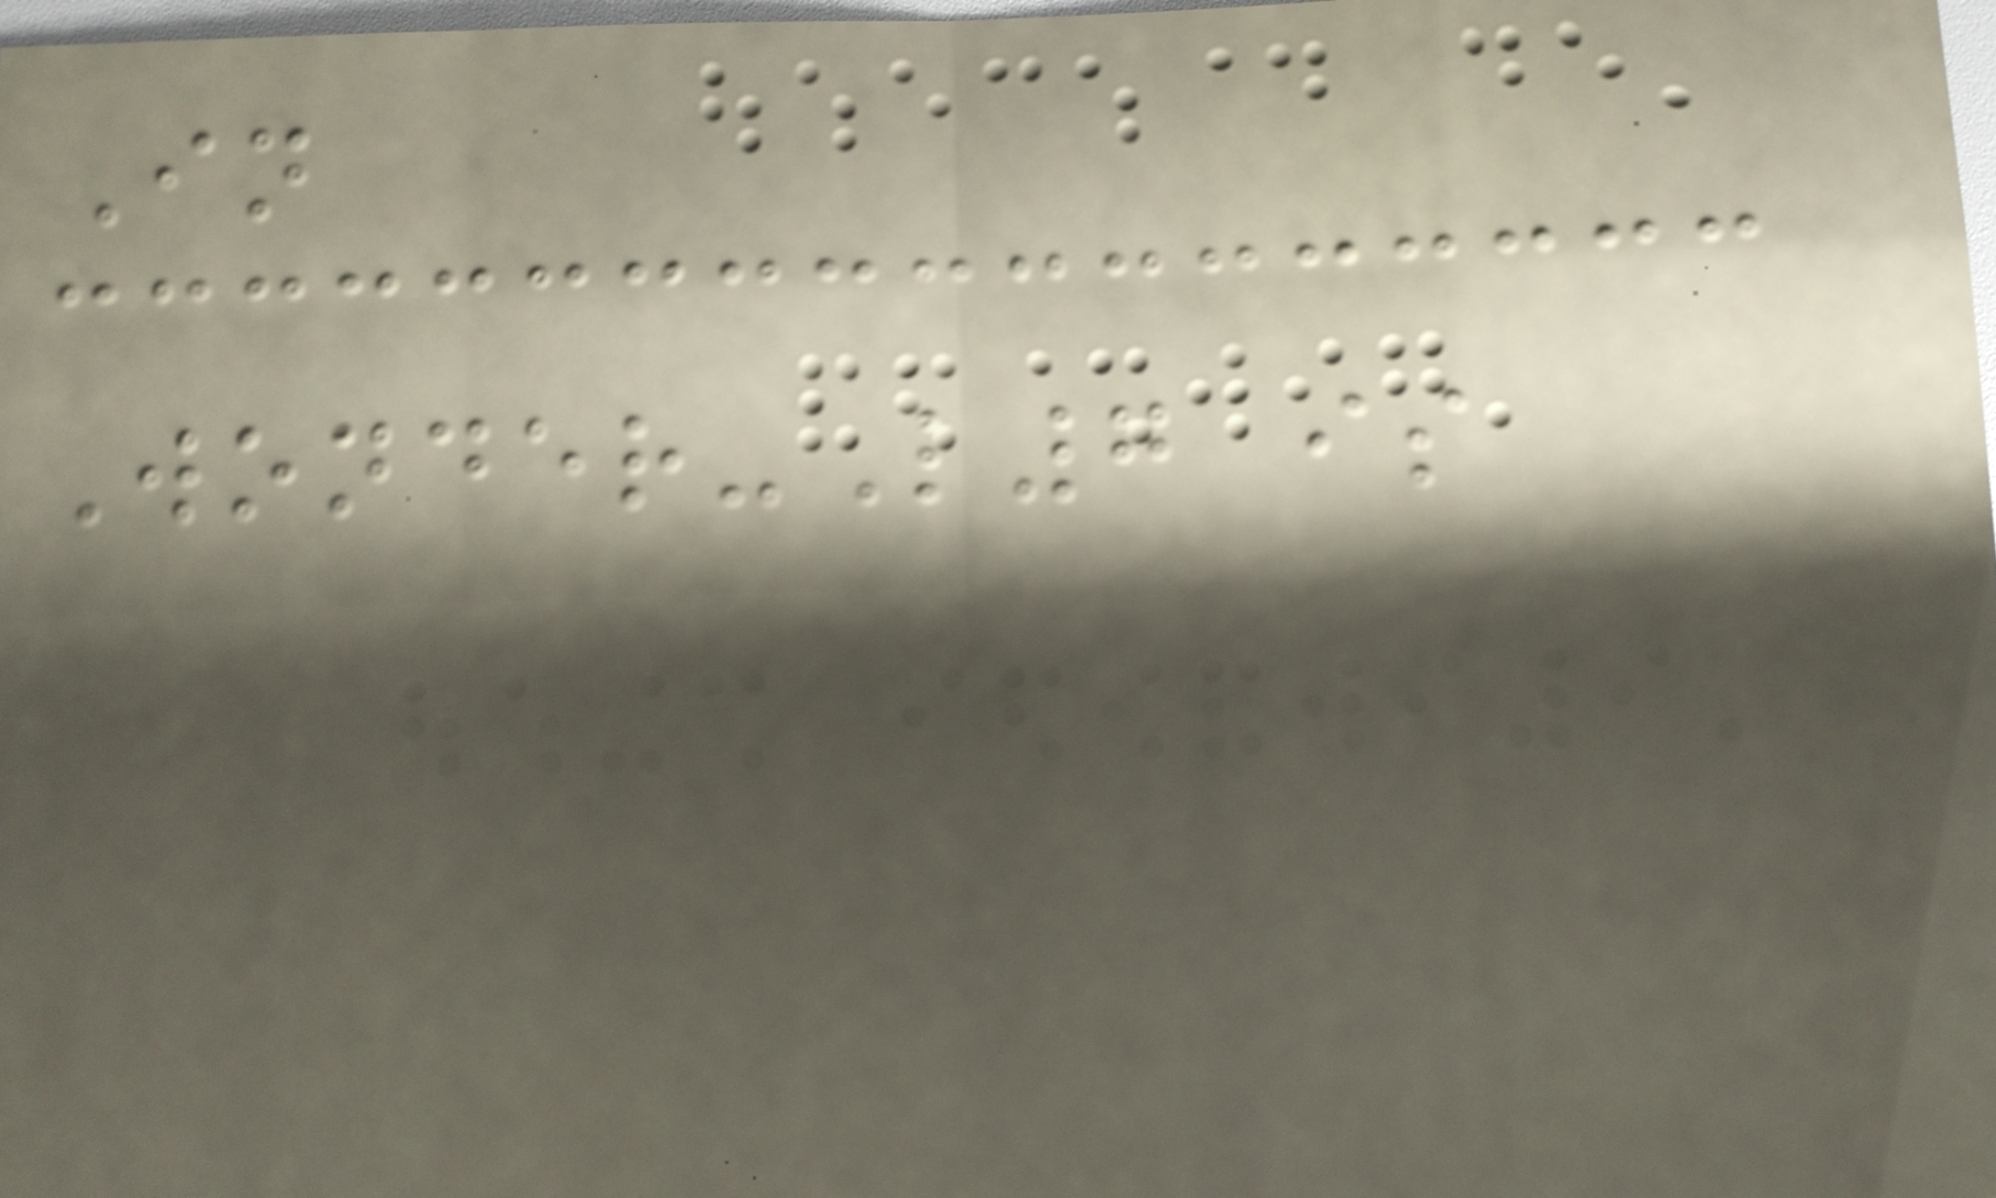In
Wonder-L7 is
